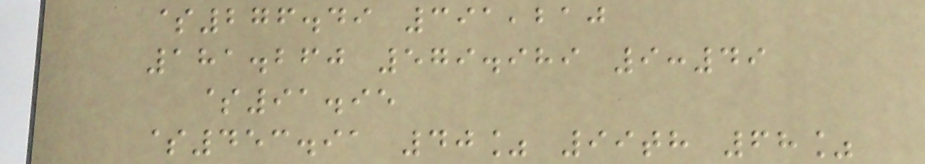$276.49 391,210
181.260 579.989 9:49
$91.95
$453.91 40% 99th 68%
